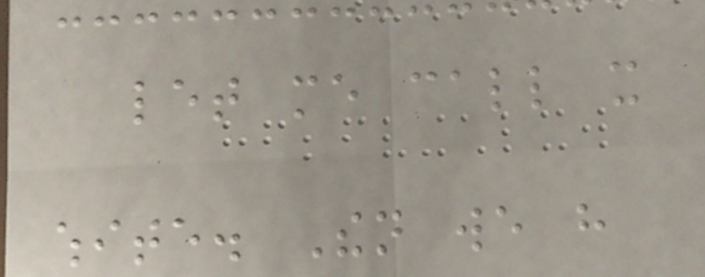let me call it
white. Then we have
